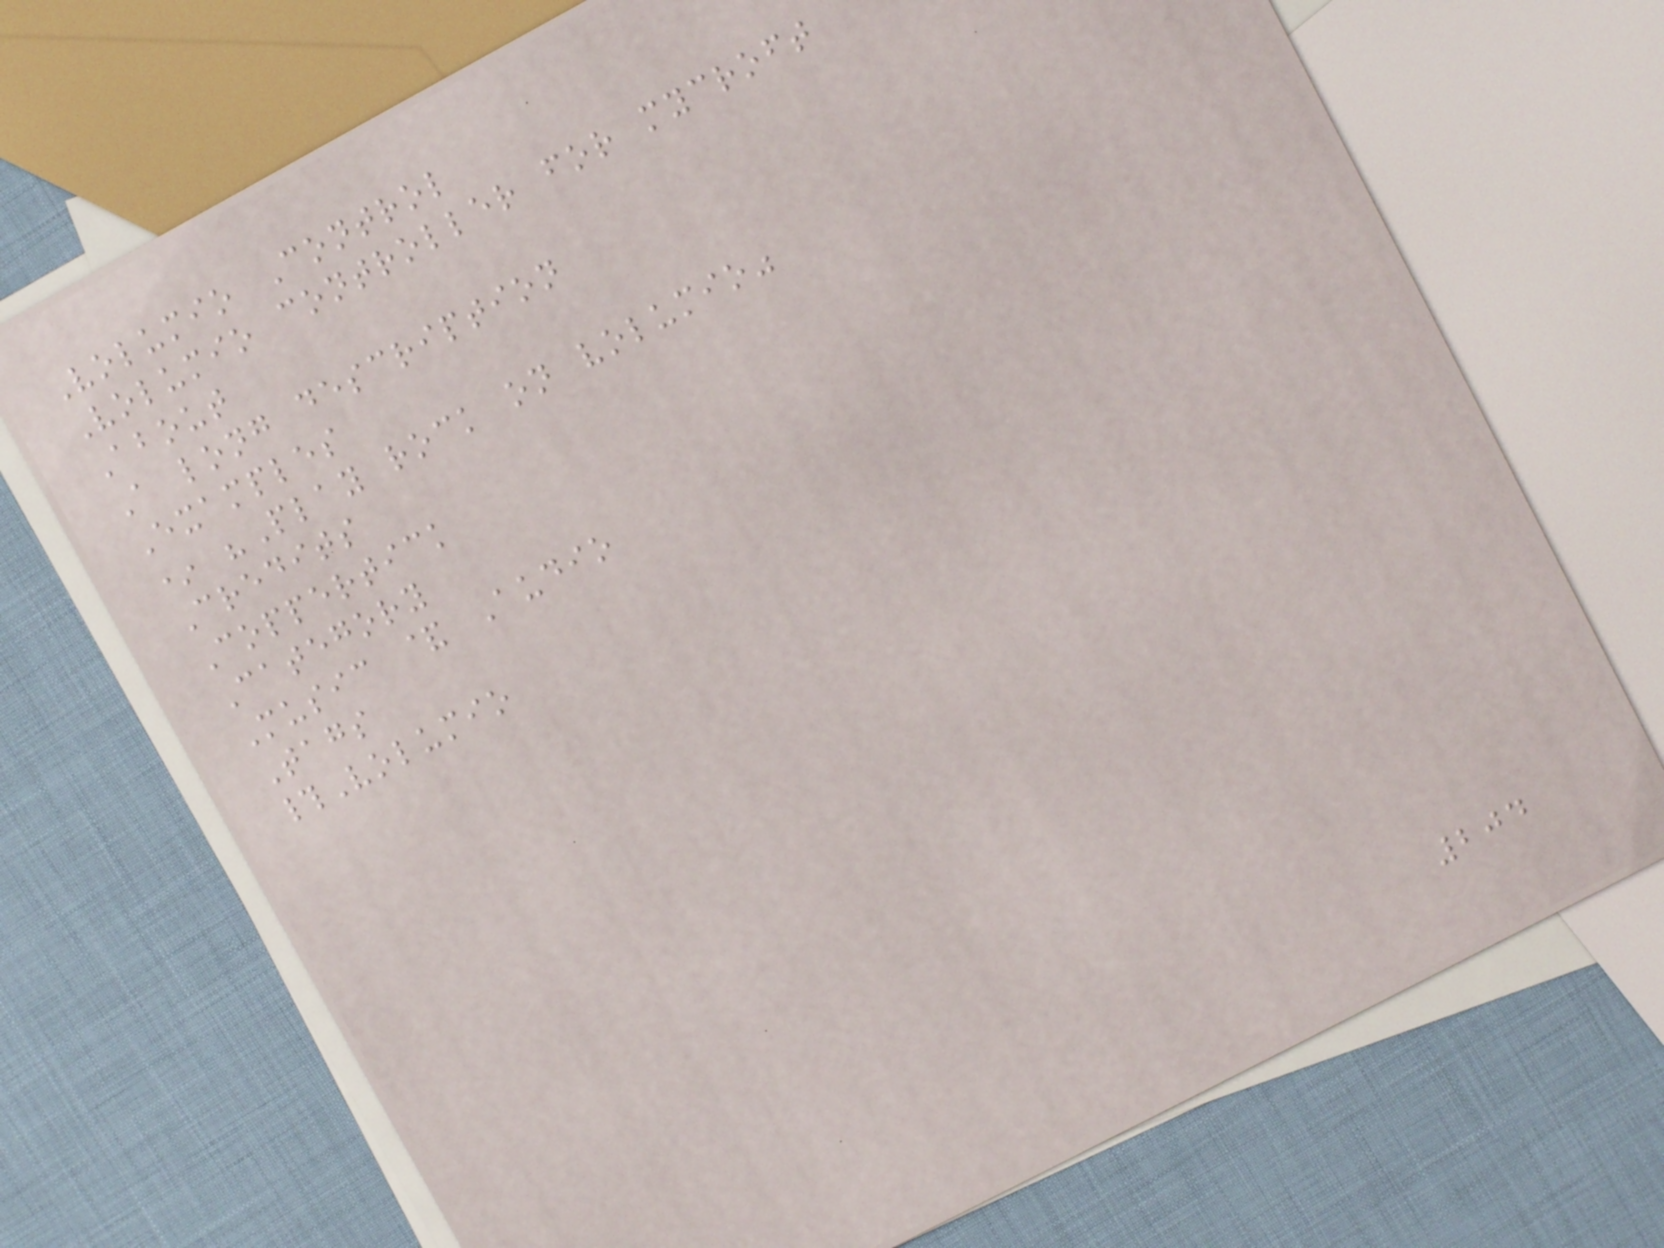Volumio Control
Volumio controller for mycroft
About
A long description
Examples
* "Play rock on volumio"
Credits
Coppertick
Category
Music & Audio
Tags
#Volumio
204
